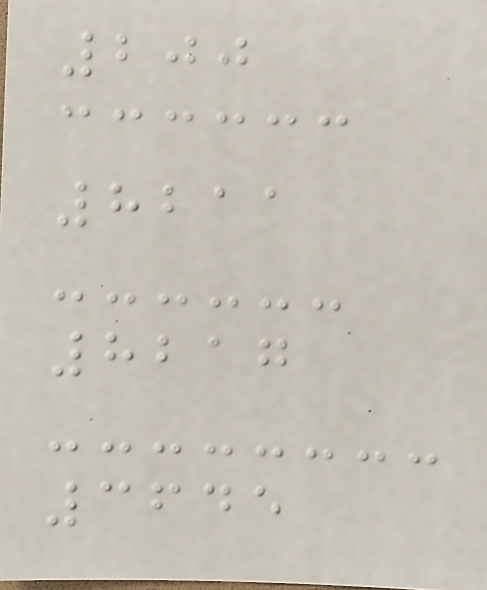200
8211
8217
3645
